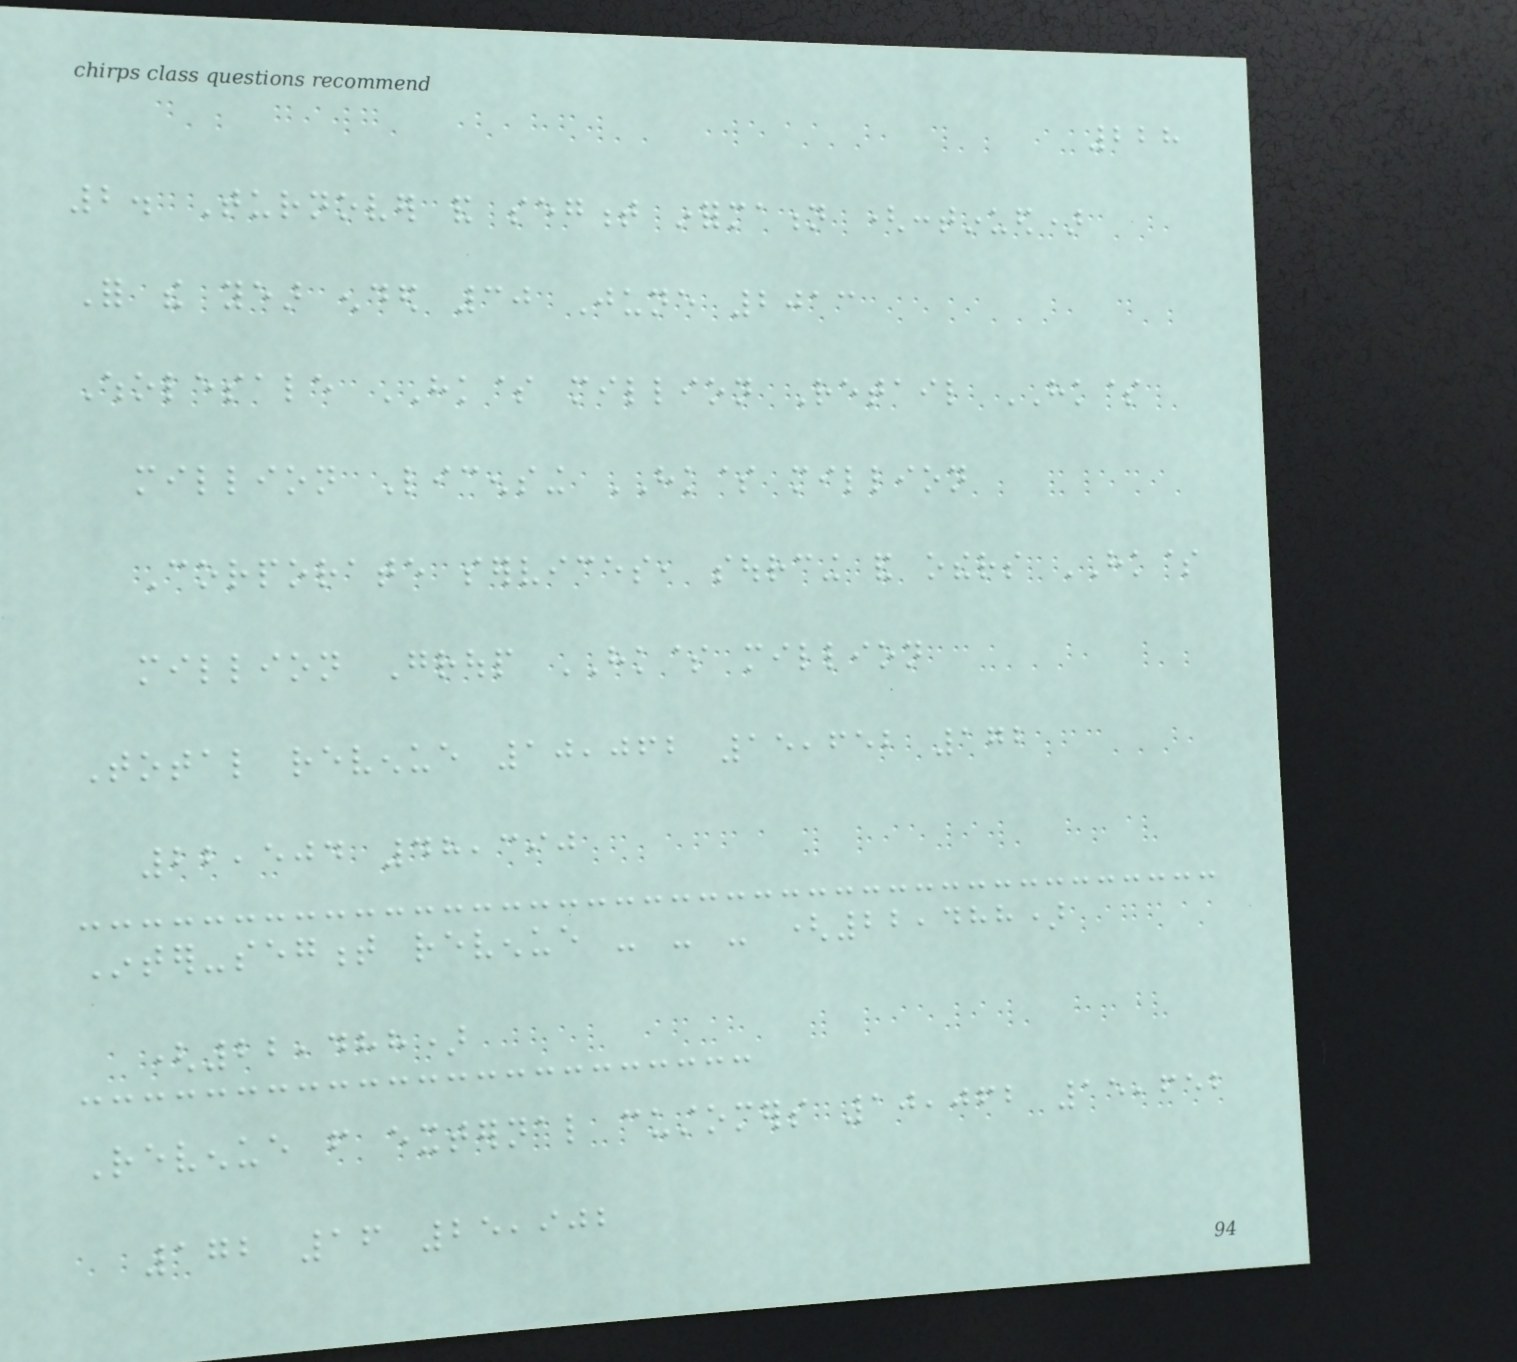228
2. Turnover and segment information (continued)
For the year ended 30 June 2013
Wholesale HK$ million Retail HK$
million Licensing HK$ million
Corporate services, sourcing and others HK$
million Group HK$ million
Total revenue 10,062 15,652 172
22,504 48,390
Inter-segment revenue - - - (22,488)
(22,488)
Revenue from external customers 10,062 15,652
172 16 25,902
